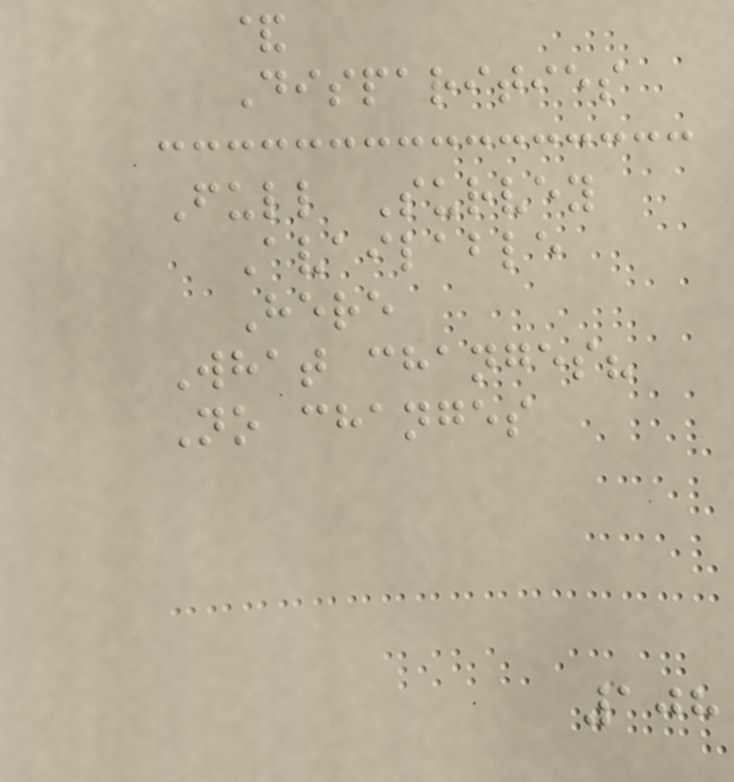&
Disparities
Full Survey
Available
Here
What changes?
No changes
108
